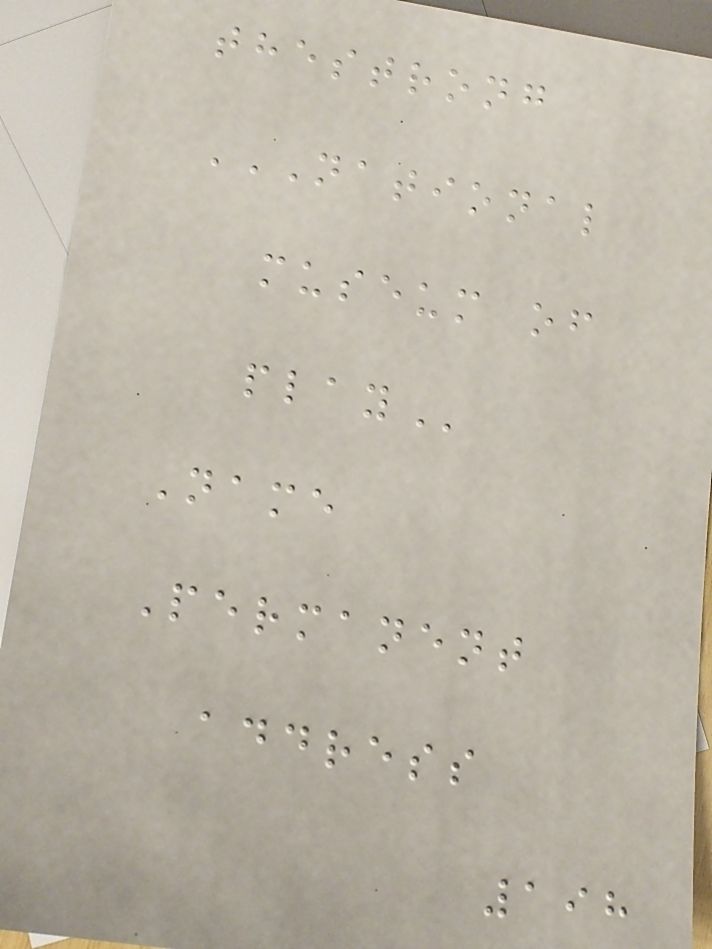thestrong
NATIONAL
MUSEUM OF
PLAY
Name
Permanent
address
198
